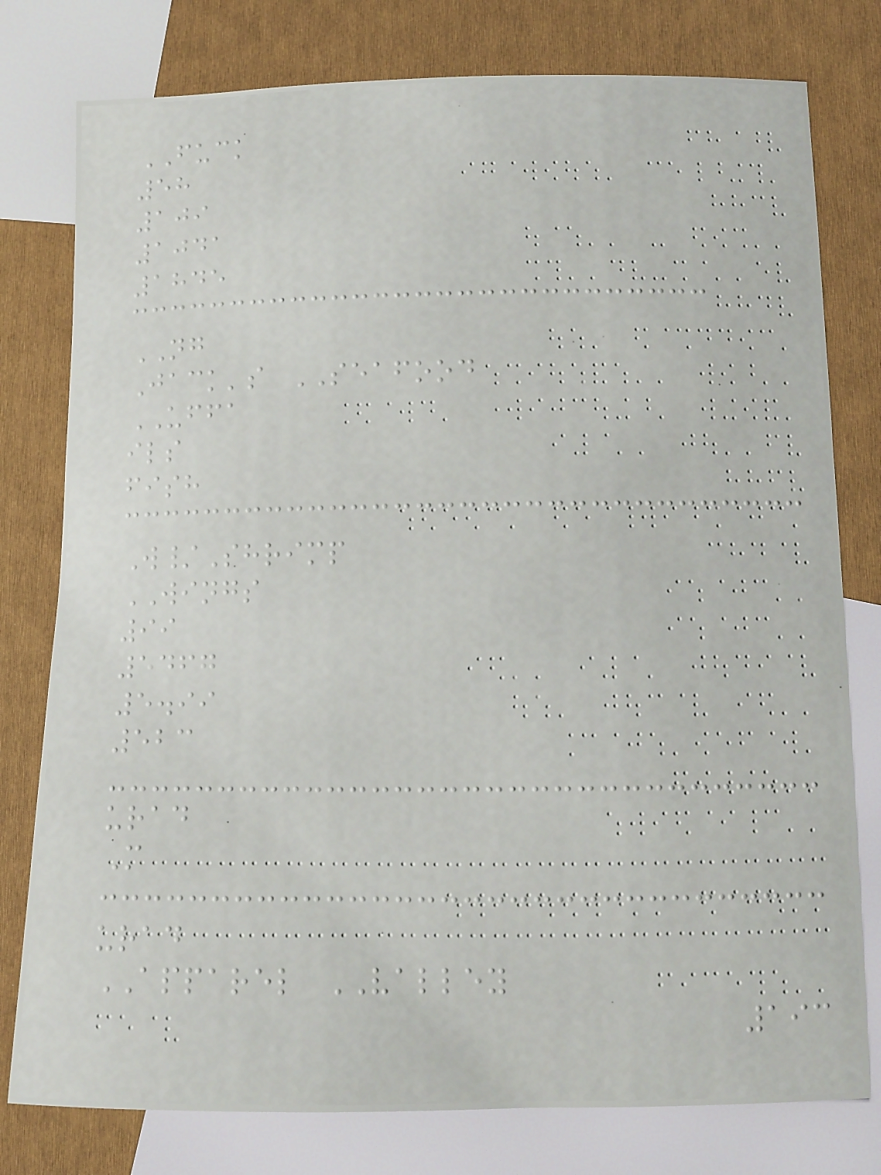FUCK
58
109
1041
1845
NG
Jack's SEAFOOD
UFFA
ils
fish
W/Shrimp
WINGS
99
5467
5.99
523
urad
M
urad
APPAREL VALLEY
193
